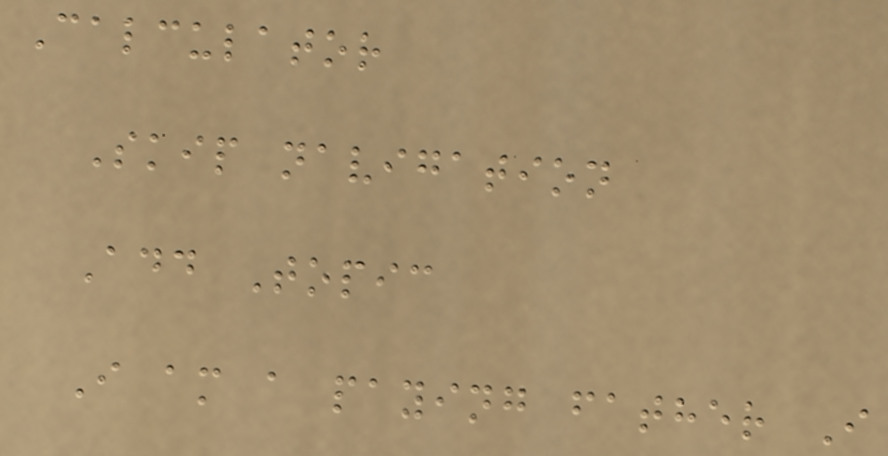Calculator
Skip navigation
Add Topic
I am a paying father I
